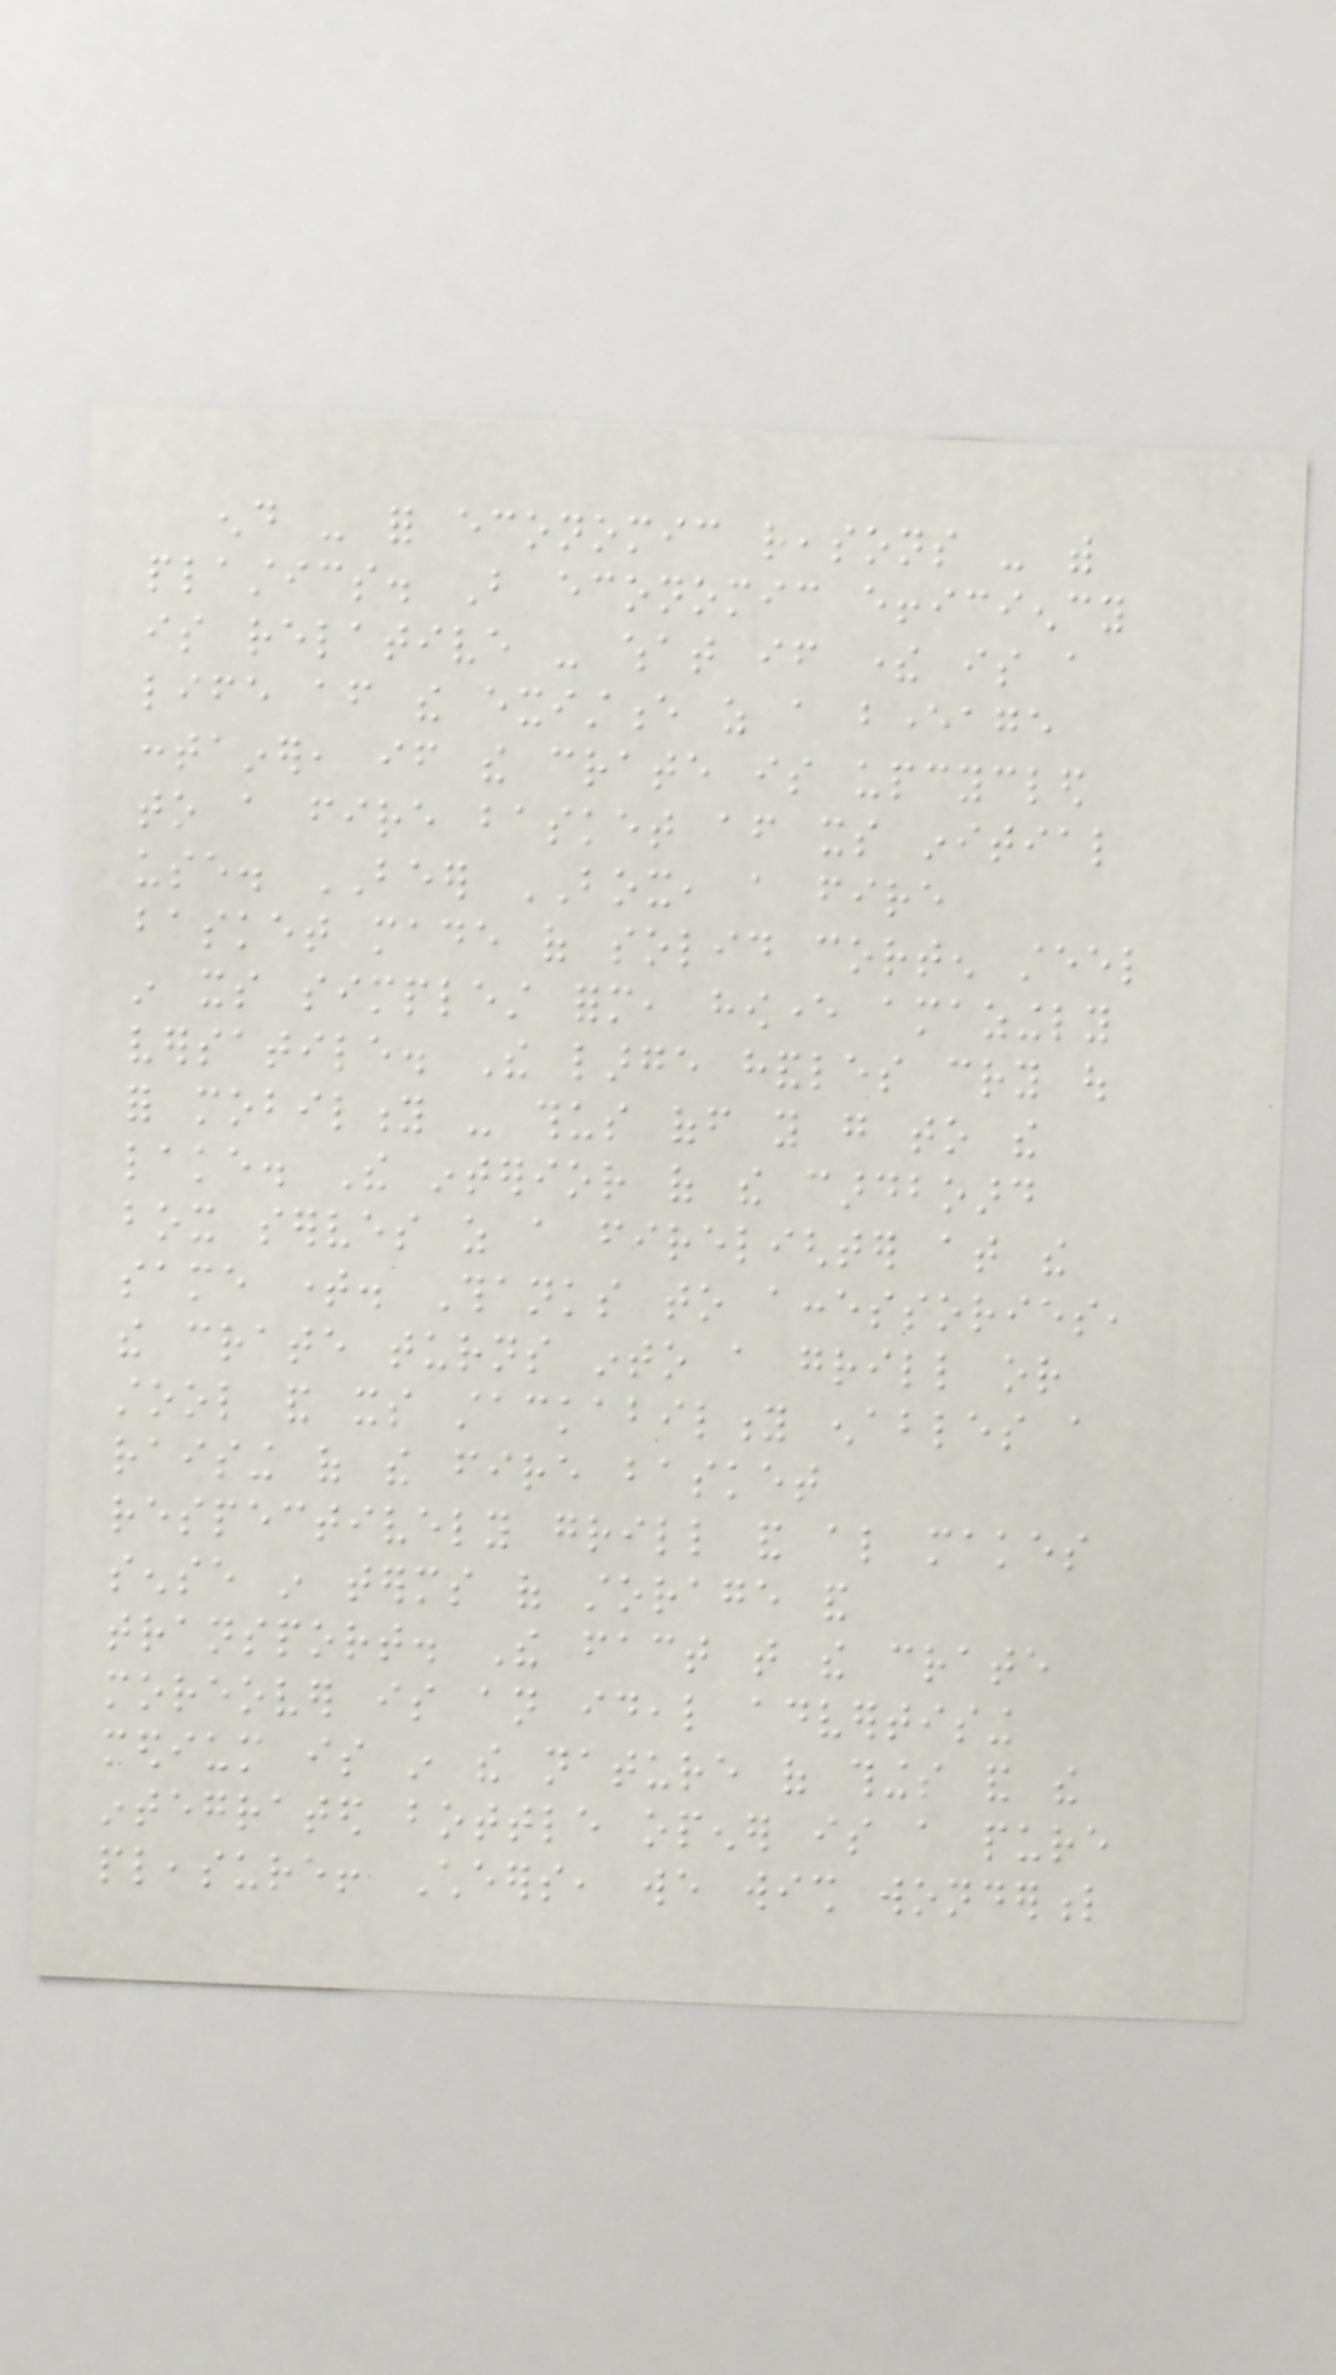end - for economic reasons - with
plastics. But economic efficiency
is relative - what if there is a
life after the existence as a beverage
container, if the crate is upcycled
to a fire basket after its initial
use. BEER BOX, a fire
basket made of solid corten steel
in its simplest form, however amazingly
versatile. The large handles cry out
for mobility - thus off you go to the
lake. The interior of the cardboard
box serves as a firelighter at the
same time. Thanks to accessories,
the crate turns into a grill or
stool and its stackability enables a
raising of the fire basket
respectively grill and also makes
sense in terms of storage and
transport. The fact that the crate
moreover is an ideal advertising
medium is in the nature of things and the
integrated bottle opener is a pure
pleasure! Cheers, we wish wonderful
